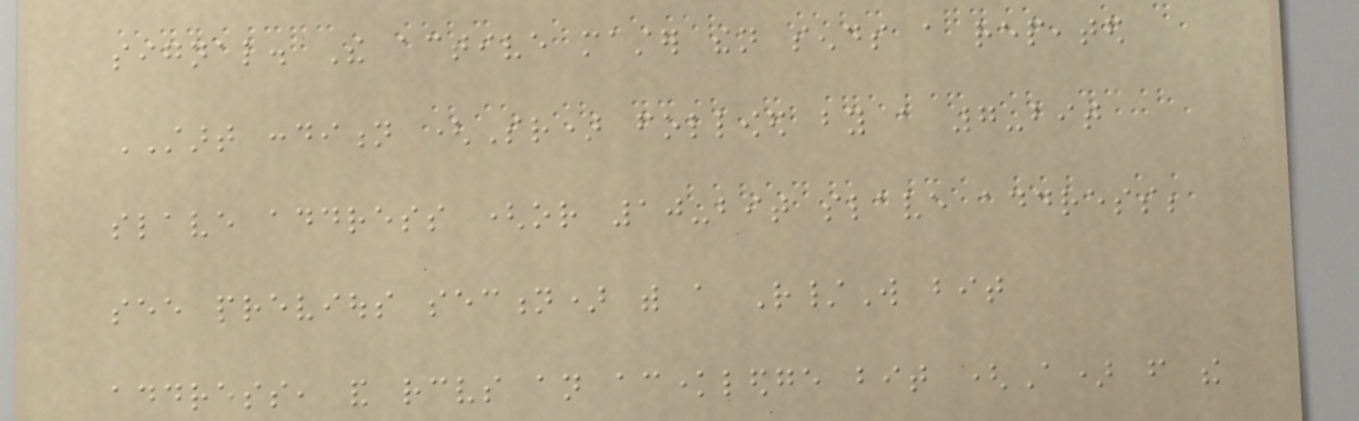signal. The active master then sends a repeated
START condition (Sr) followed by a 7-bit
slave address (or 10-bit slave address;
see previous section) with a R/W bit
address, and receives an acknowledge bit (A) from the
